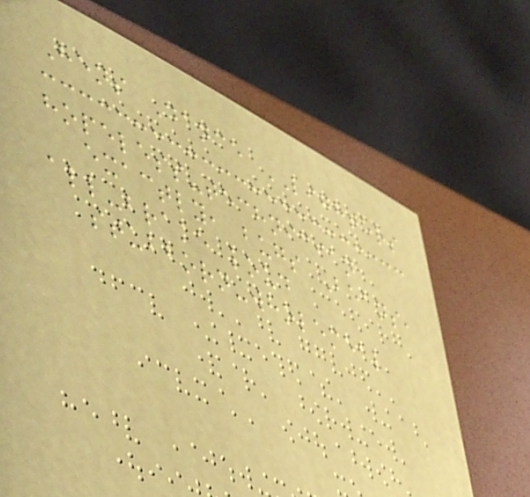Hens Dance LIGHTERS
hopeless-technician
exactly, bugs Beans,
all-brake loud
stubborn-wholemeal
